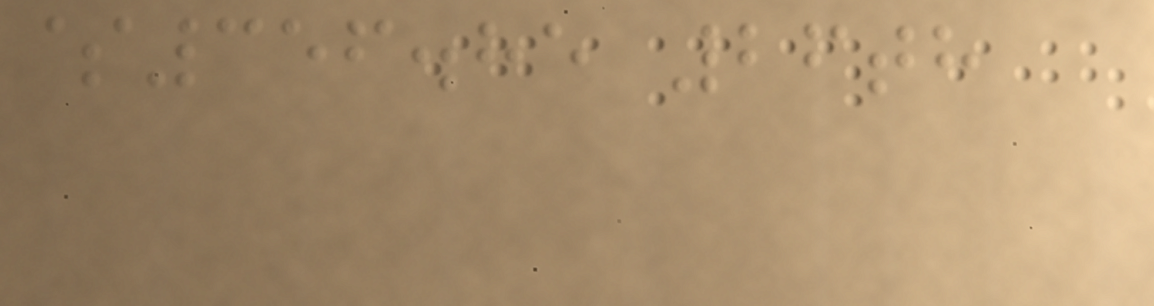$356.85 26th
